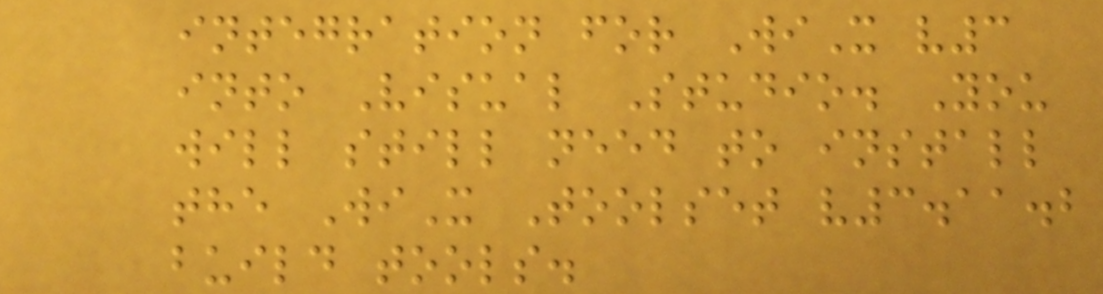integration for WiX v3
into Visual Studio. You
will still need to install
the WiX Toolset v3.11.2
build tools.
